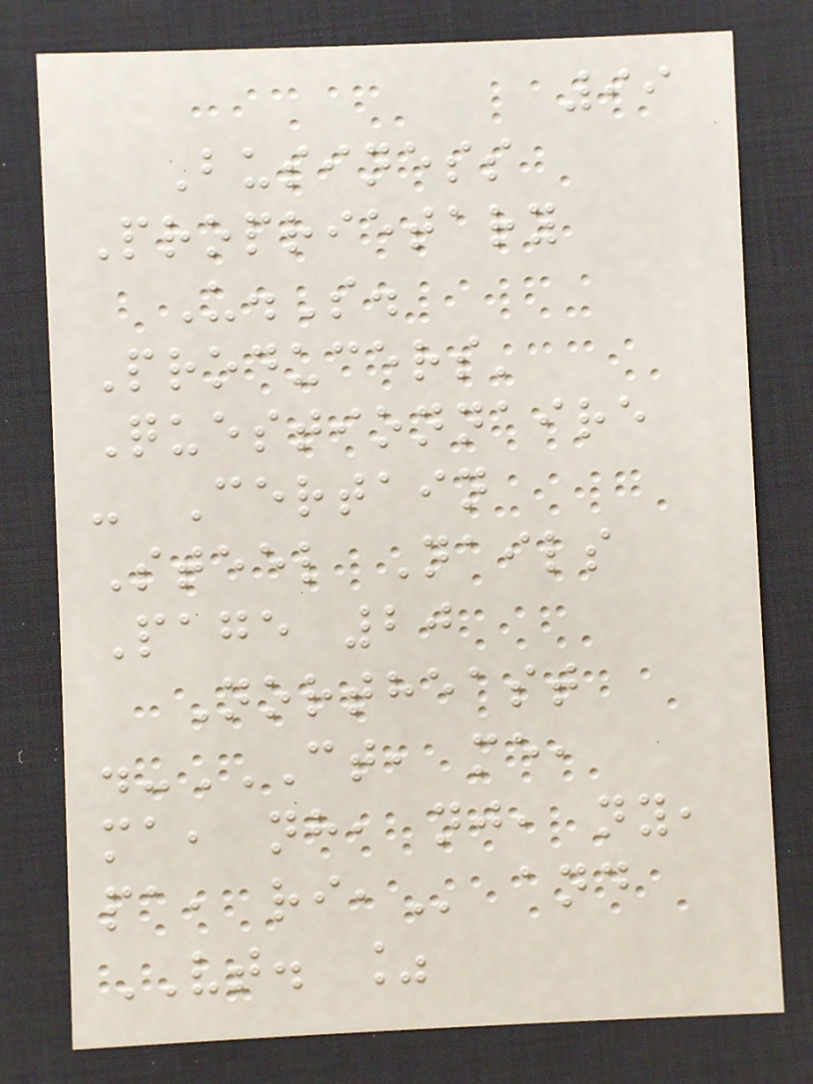99
Business
Proprietary
U.S.
Producers'
Questionnaire
- Certain
Steel Nails
Page 20
Northeast
.-CT, ME,
MA, NH, NJ, NY,
PA, RI, and
VT. %
